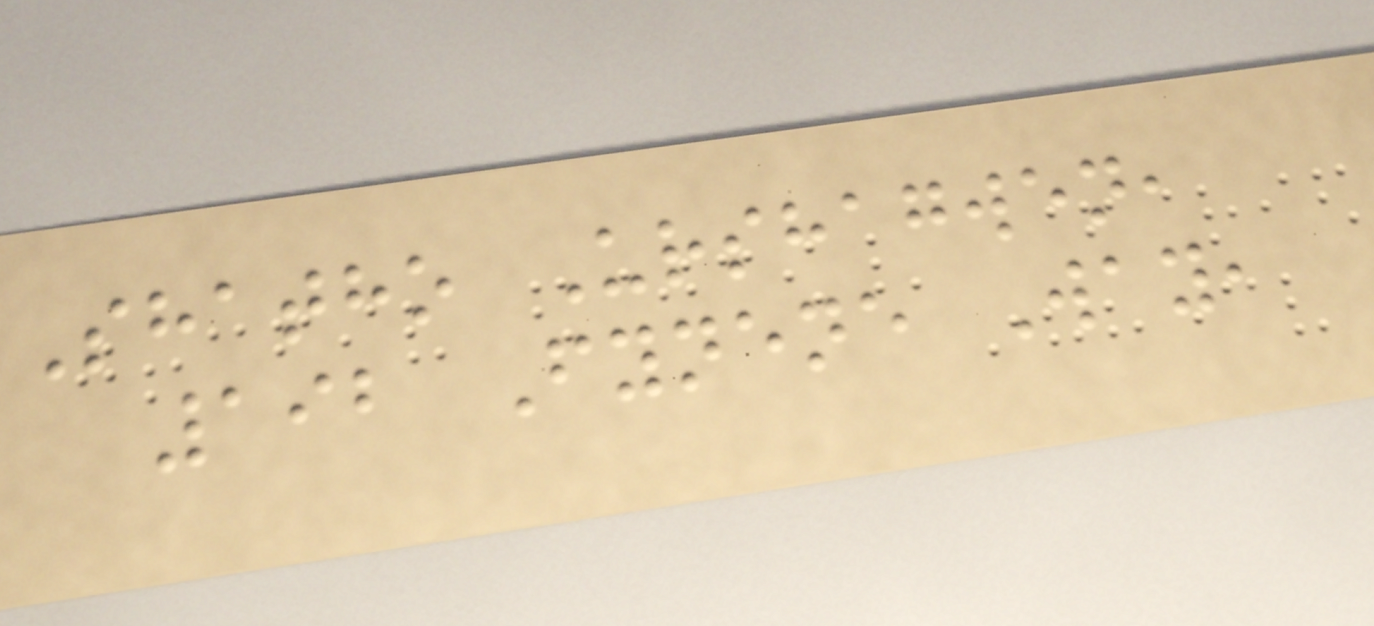Shatho Urshagwen,
192 Fynene Way,
